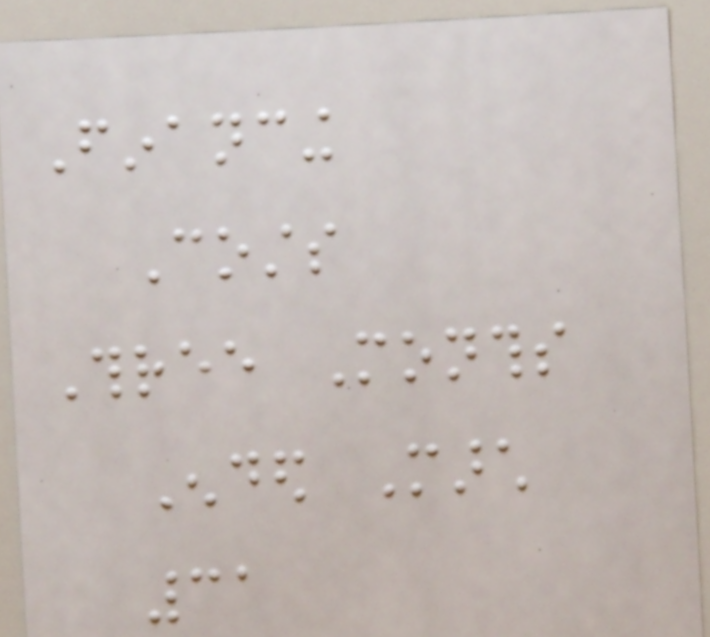Financing
Costs
Three Months
Ended March
31
